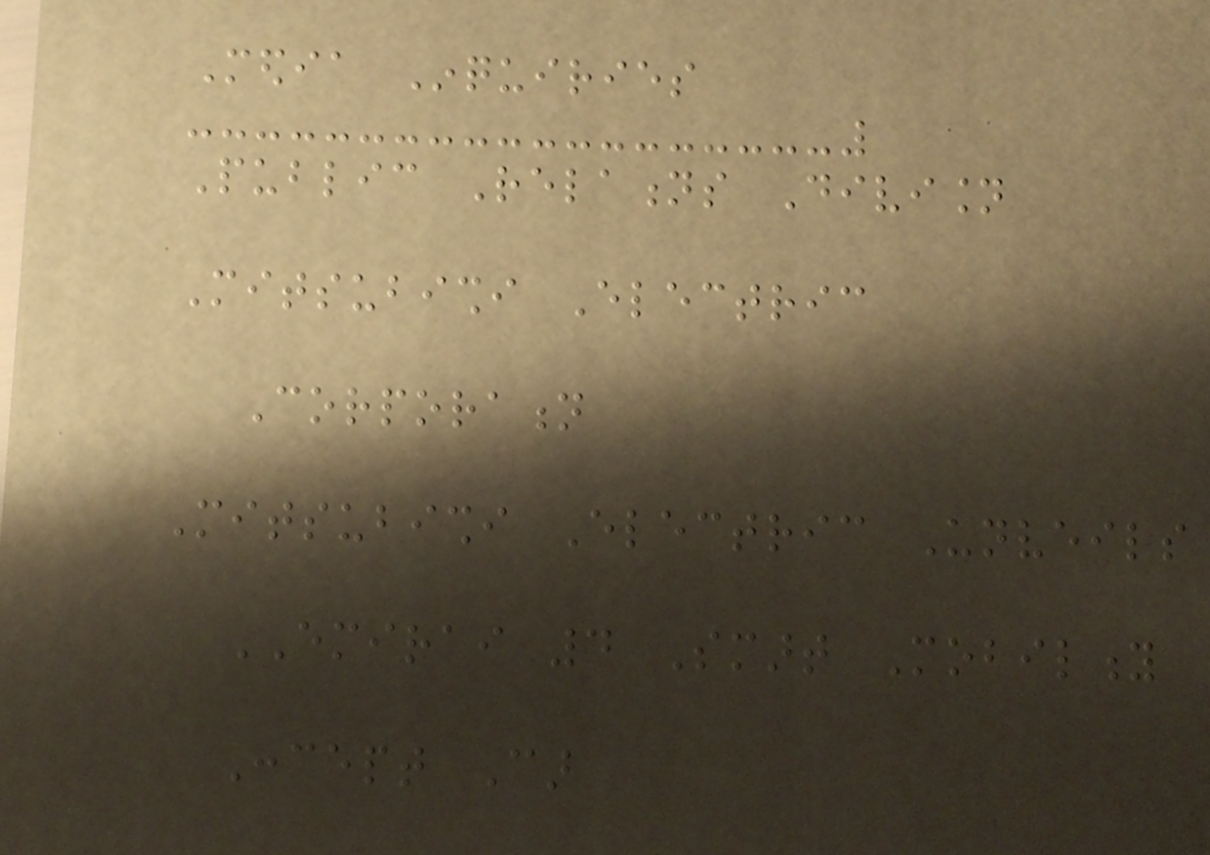Media Inquiries
Public Relations Division
Mitsubishi Electric
Corporation
Mitsubishi Electric Unveils
EMIRAI 4 Smart Mobility
Concept Car
